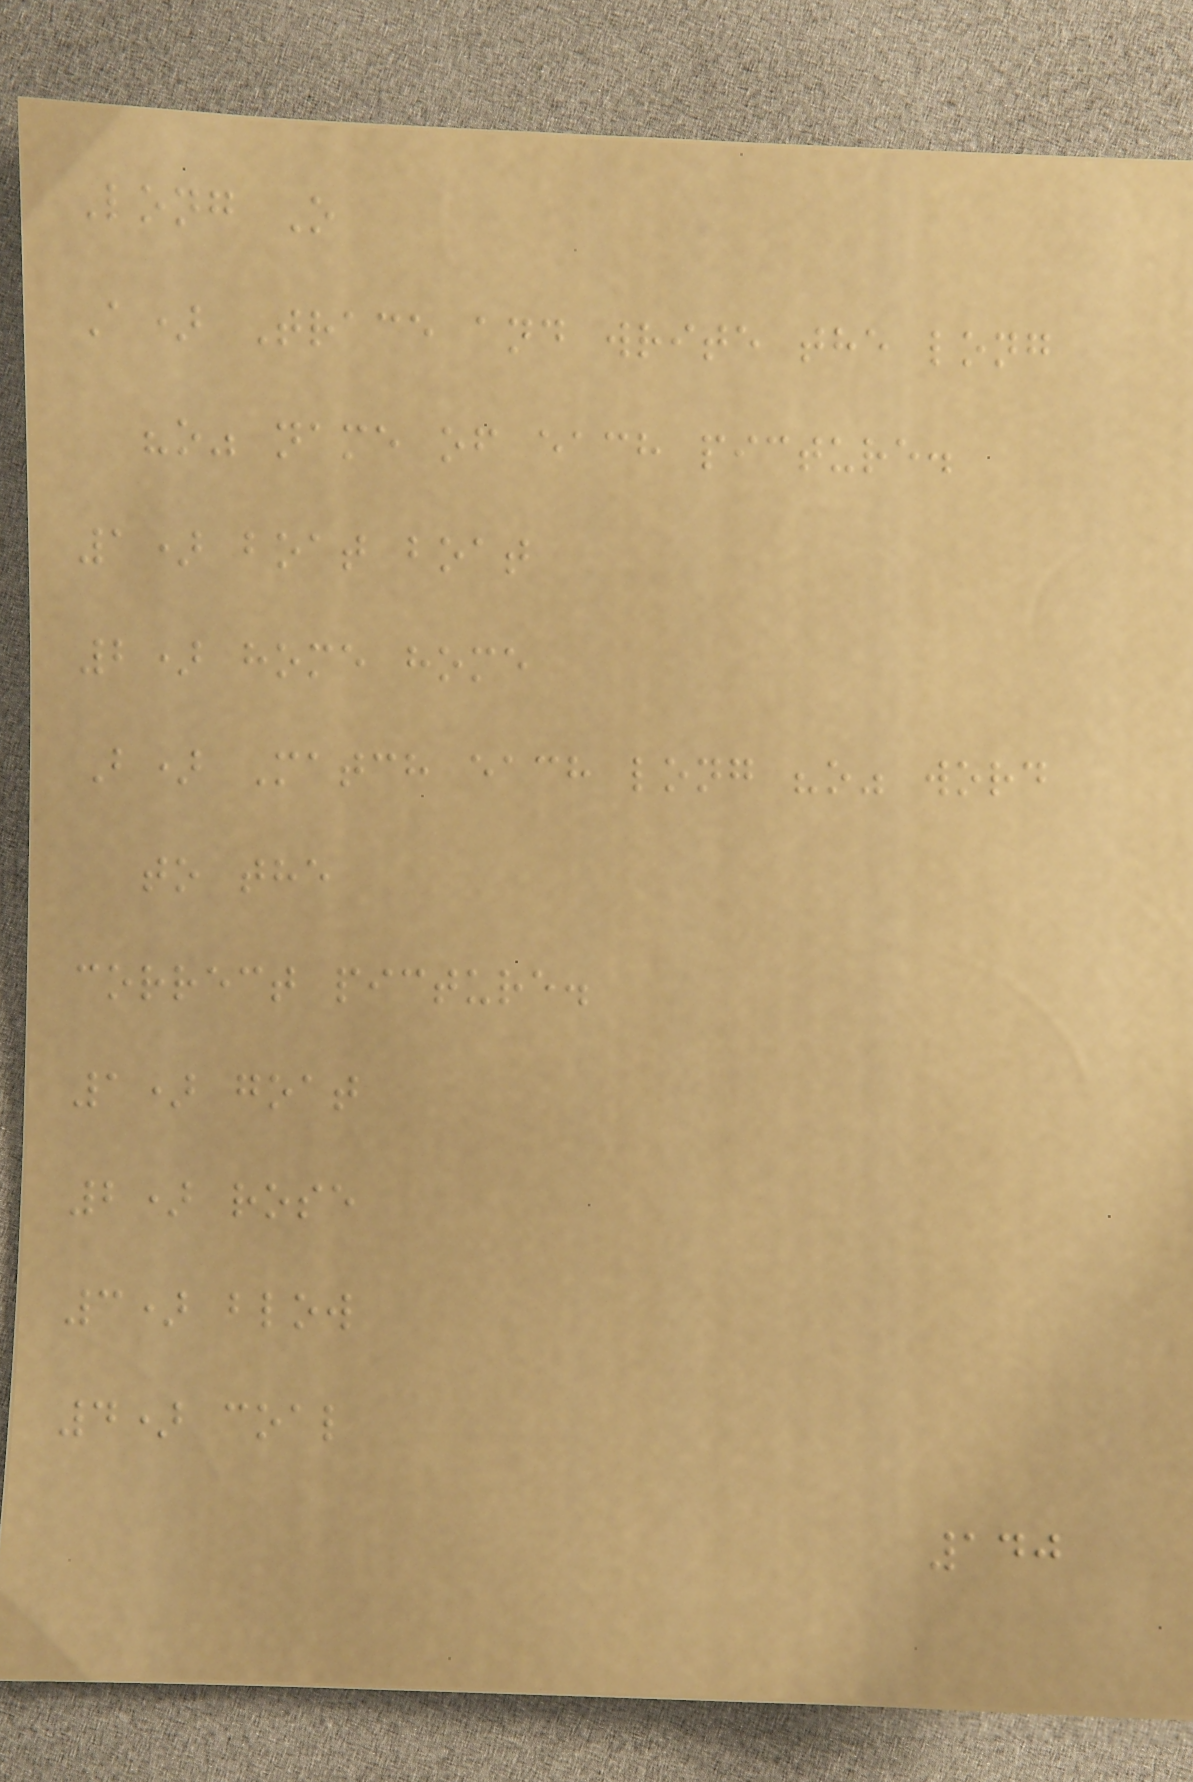Long O
A) Trace and write the long
"o" name of each picture.
1) boat boat
2) home home
B) Match each long "o" word
to the
correct picture.
1) goat
2) rose
3) blow
4) coal
140
